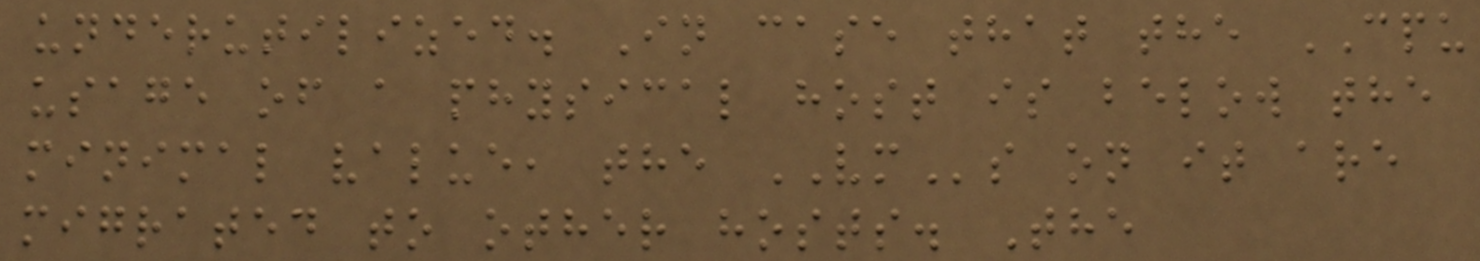underutilized. In case that the CPU
usage of a physical host is below the
minimal value, the VMs on it are
migrated to other hosts. The
